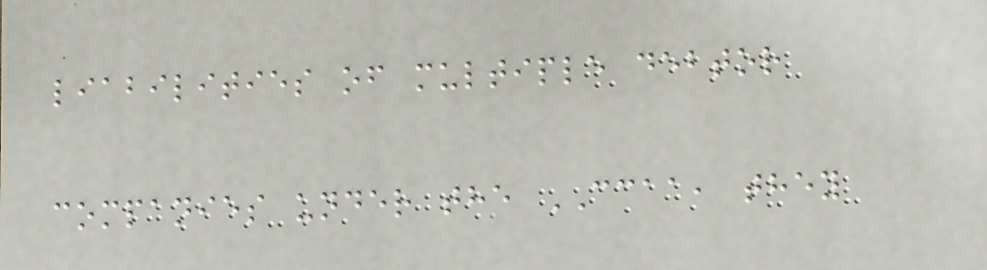liabilities of multiple debtor
companies under the CCAA, they
